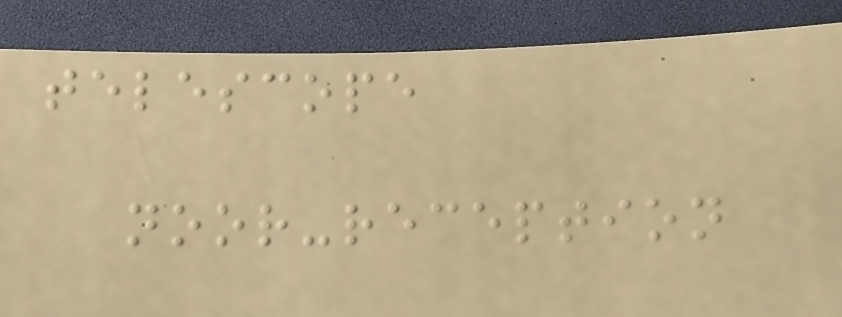telescope
noor-reception
